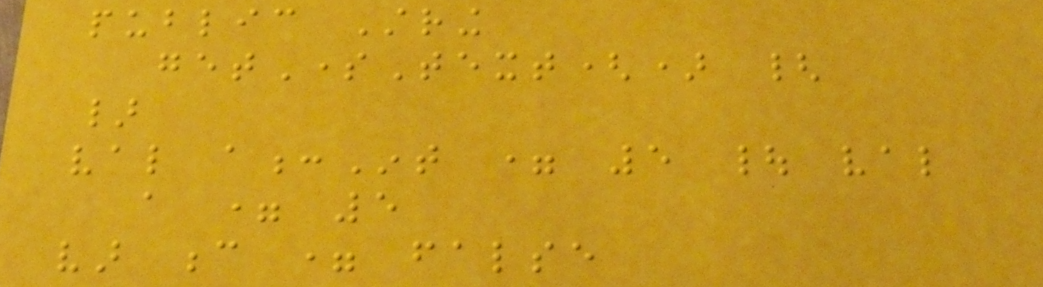public String
getSomeText() {
}
val a:Int = 5 | val
a = 5
var c = false
